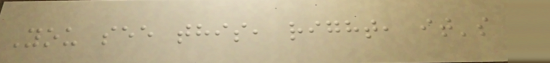You see this, right, it's
